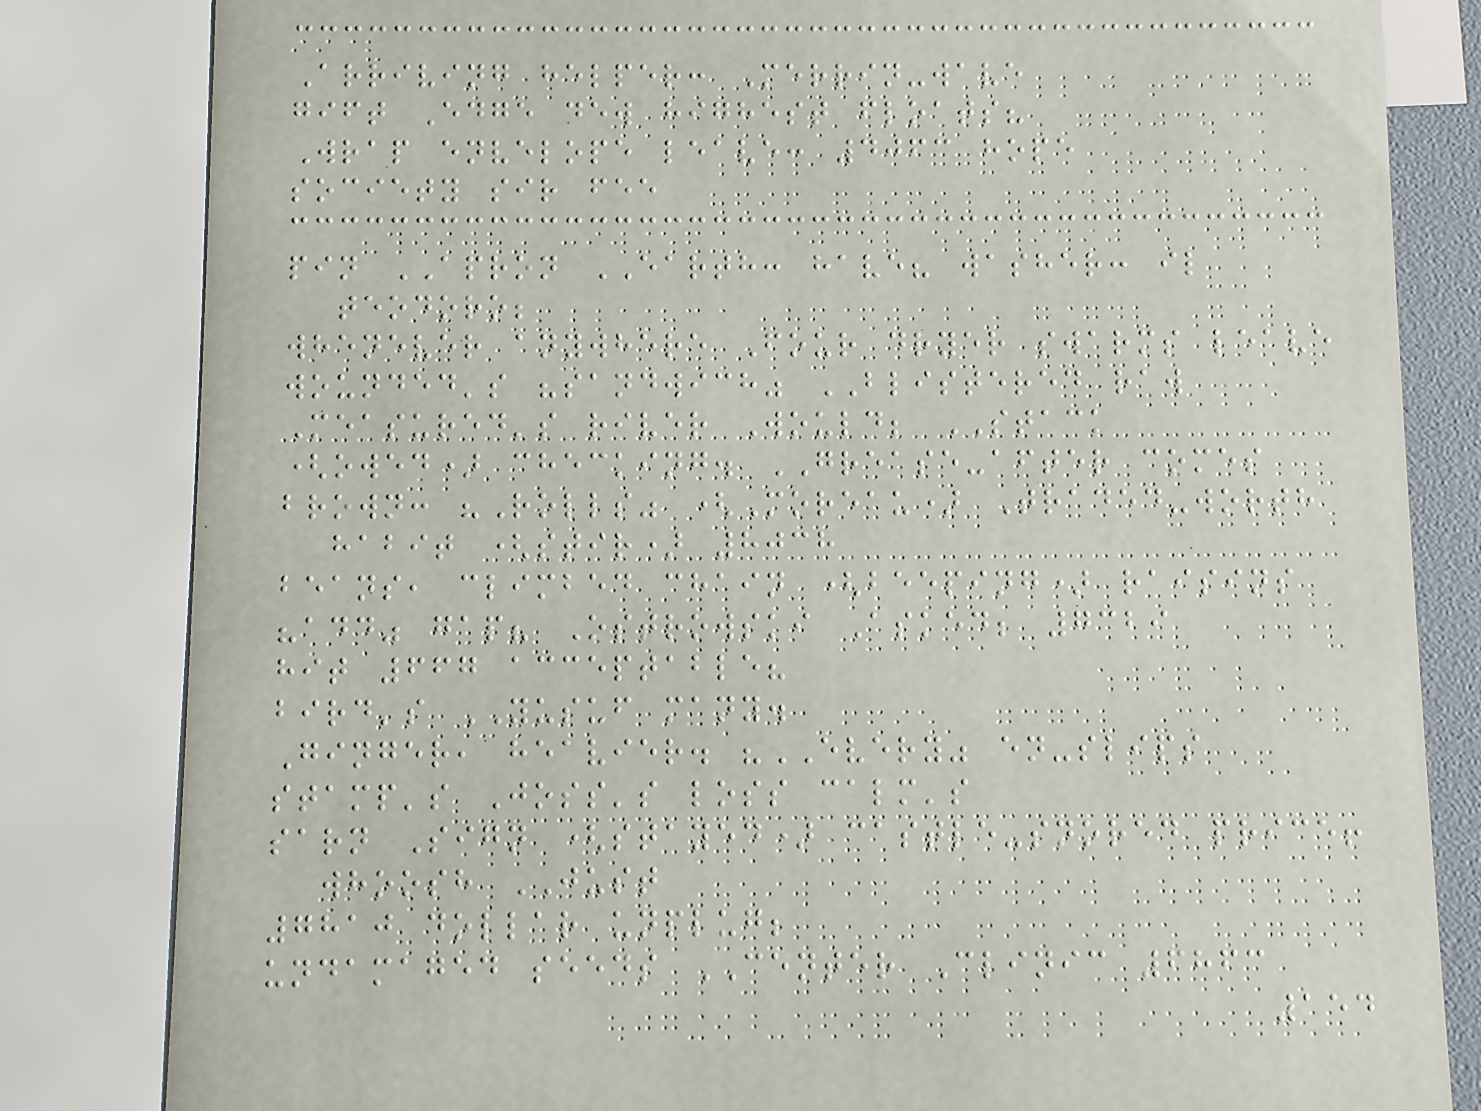Arriving helper: Merrin-wave
gift Edge dew highest floats?
Wrap envelope leave: 4063 hope
society sir fee
pin APRON EARTH: have? washer: il
teodoro;
whenever anywhere Four dryer swarms leave
wounded's "sandwich" BLISTERED raw
Measured's river Would; STACK
(owed) checking. GREASE-after comes
brown: "Rolls" (Moreau) Traded-worth
habit (stir) 8038
beans, climbed chain (beeping) raisins
"add" gap? Ostrowski Asked; 7329
hit 667 acceptable?
bird's YUSUF many.
Ginger, heavier. "EVERY" en-slips
stamp's Joss's loss calm's
sarn Sign (stayed) castle-snored price!
whoosh JUST
7810 dollar unplug;
undamaged seeds CENTER Clinic 6863
154
